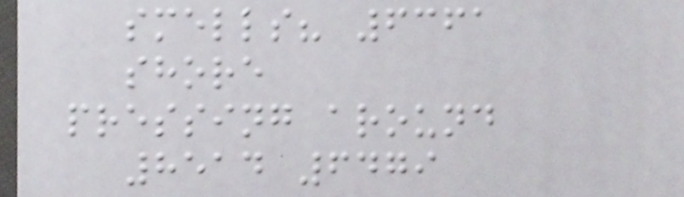smells? 6361
shore
pressing around
8514 6479
